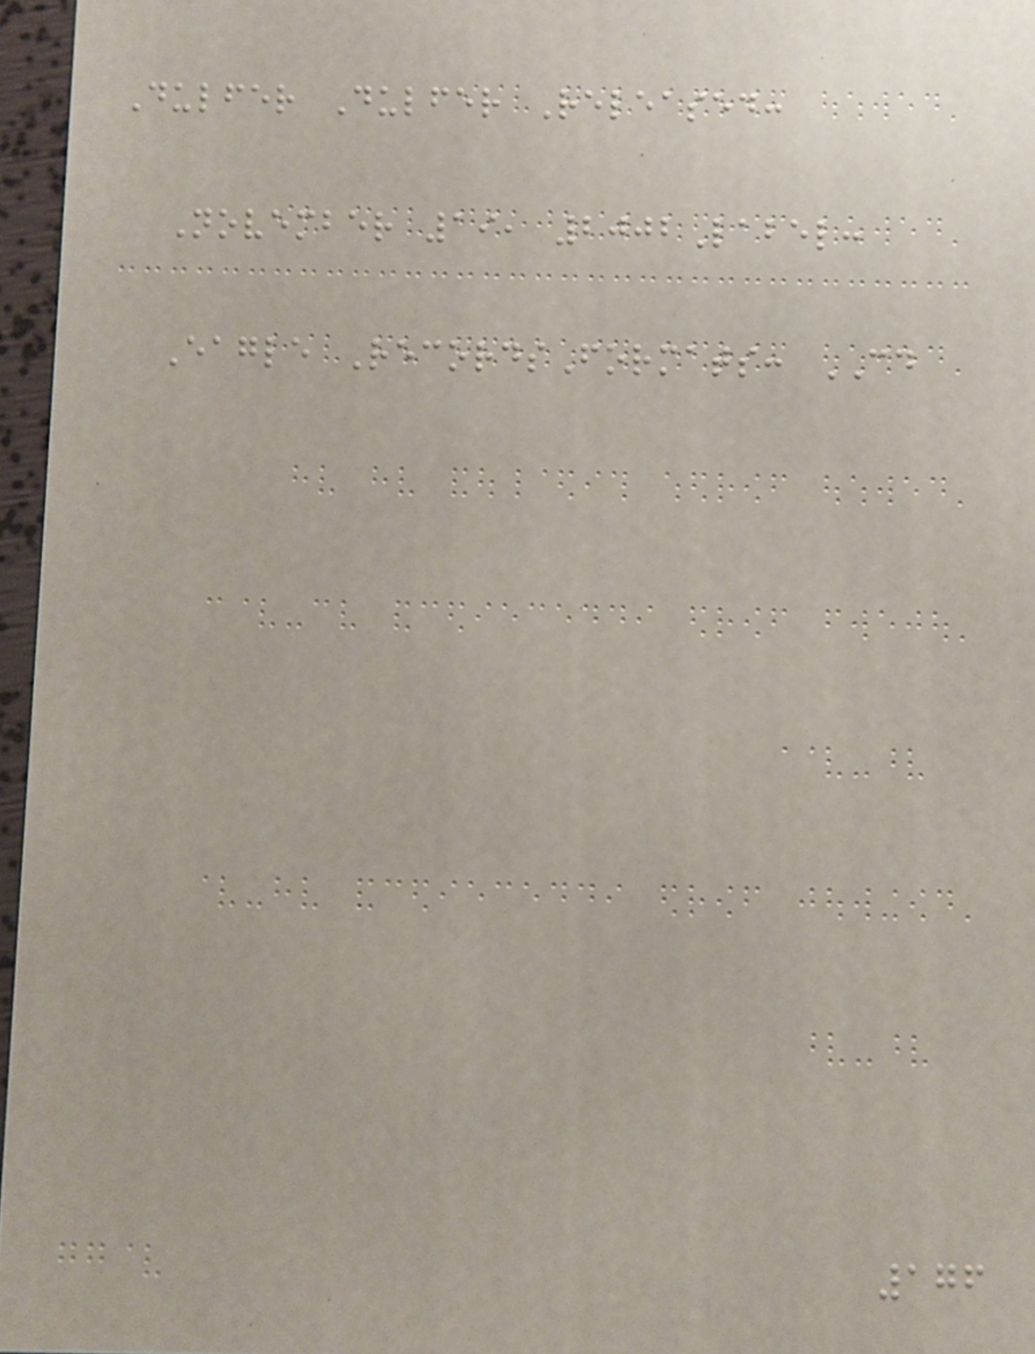Dulfer Dulfer Released:
November 19, 2002Label:
Eagle RecordsFormats: CD
176
